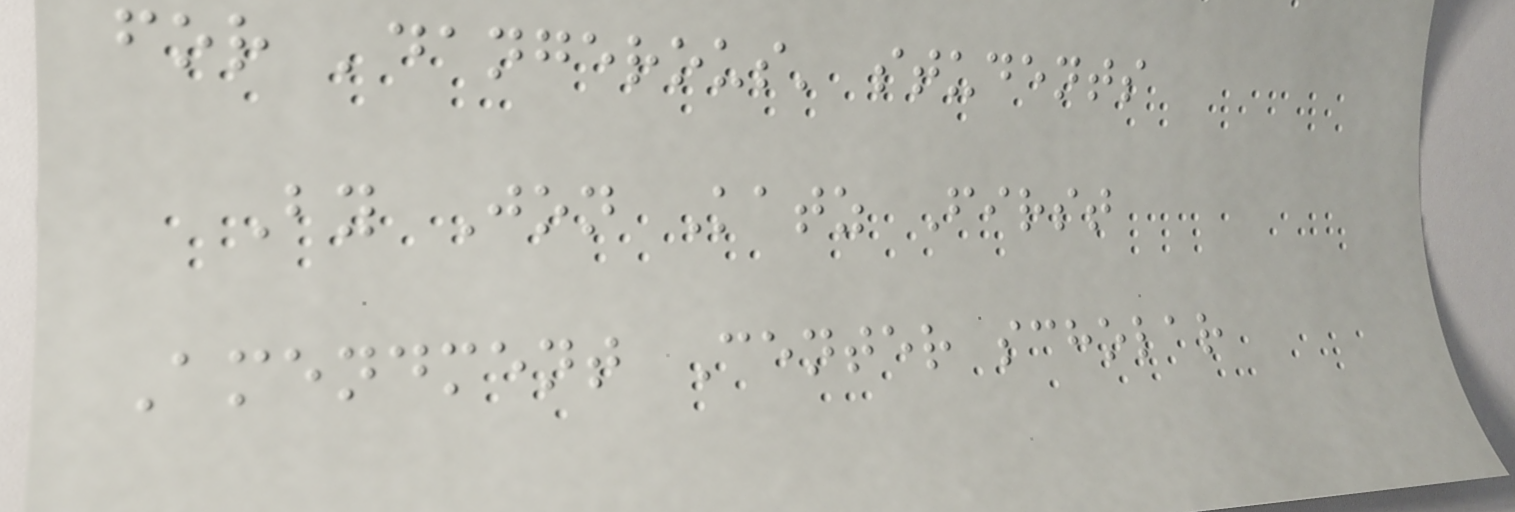for 'dangerous' students
By Jon Katz First
Amendment Center scholar
